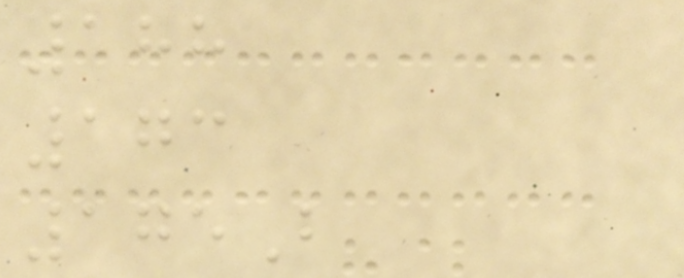188
173
175B
